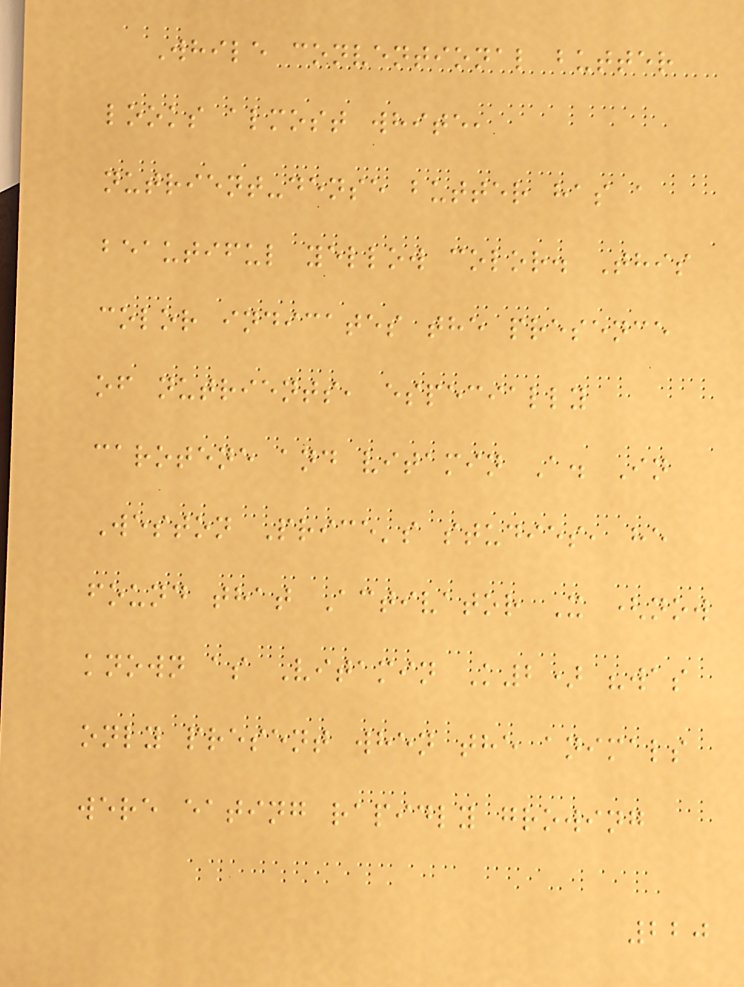While conventional butter
looks almost white,
nutrient-dense butter has a
beautiful yellow color. This
color indicates the presence
of nutrients, especially
carotene and vitamin A. In
Weston Price's studies, he
found that Activator X (now
known as Vitamin K2) "was
only present when the animals
were eating rapidly growing
220
